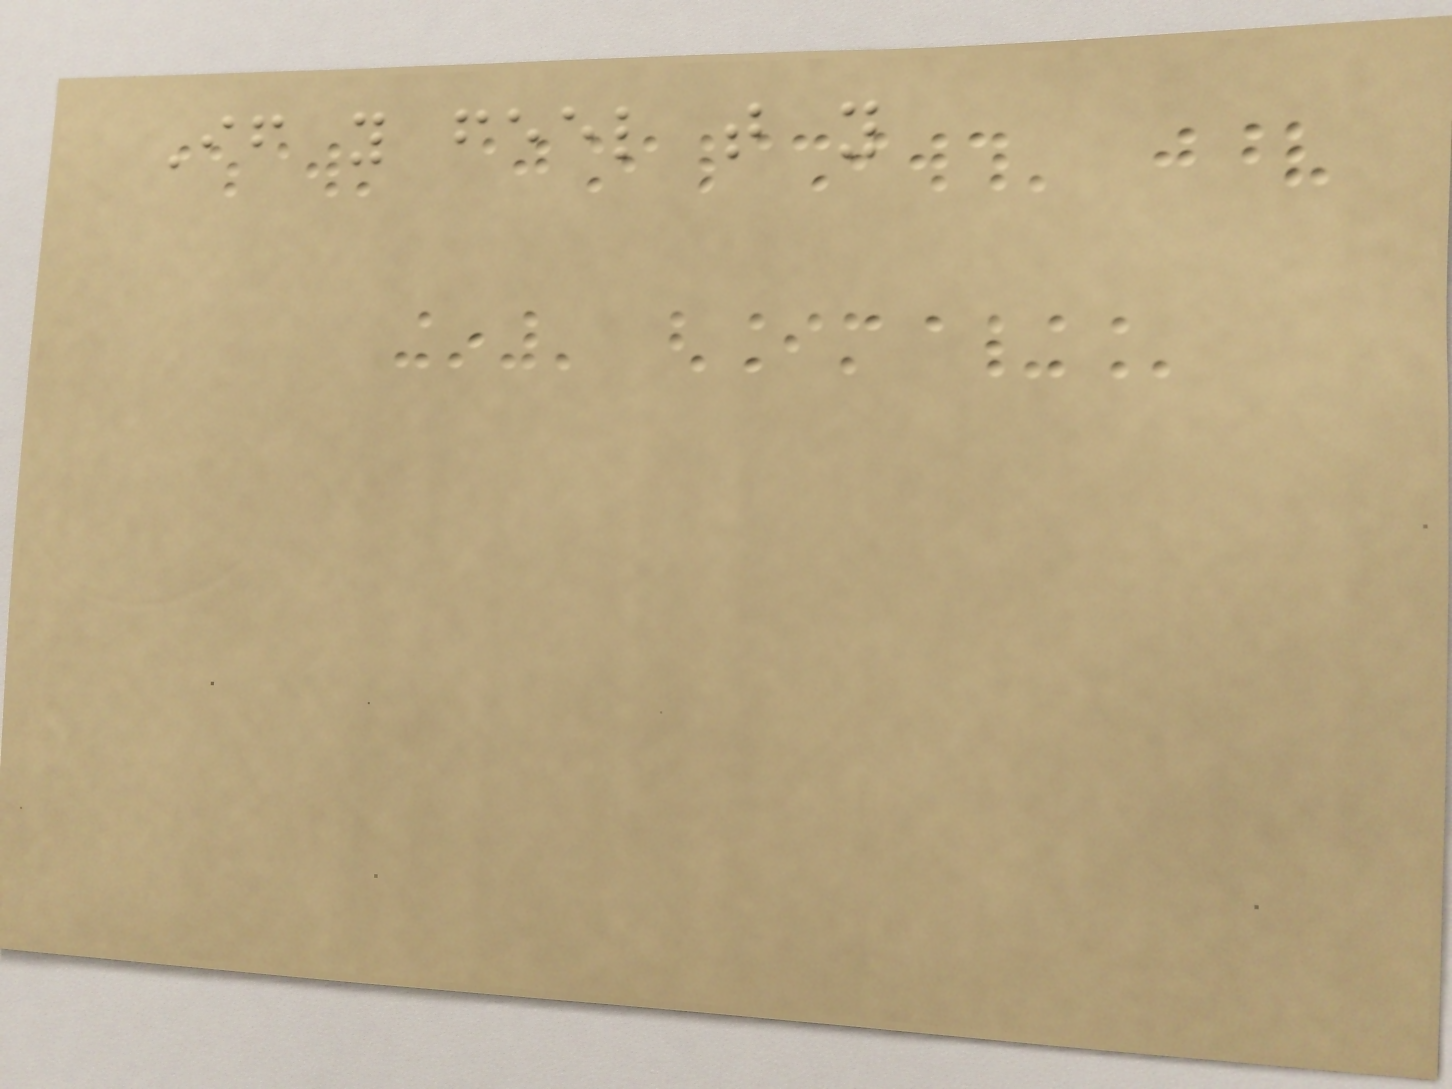If you feel that you
